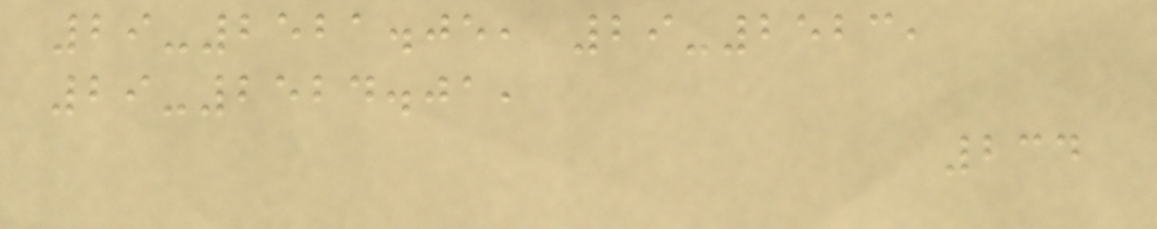29-2521.05, 29-2523,
29-2524.01,
234
